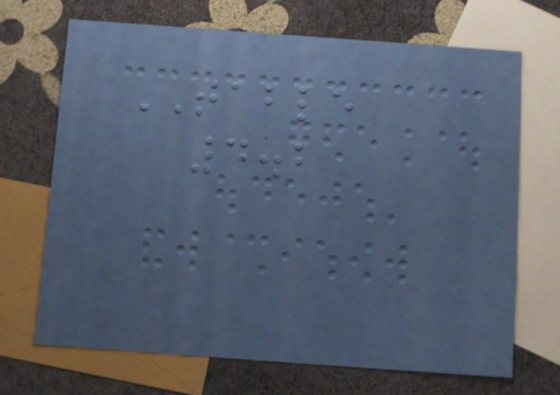TABLE
4.2
